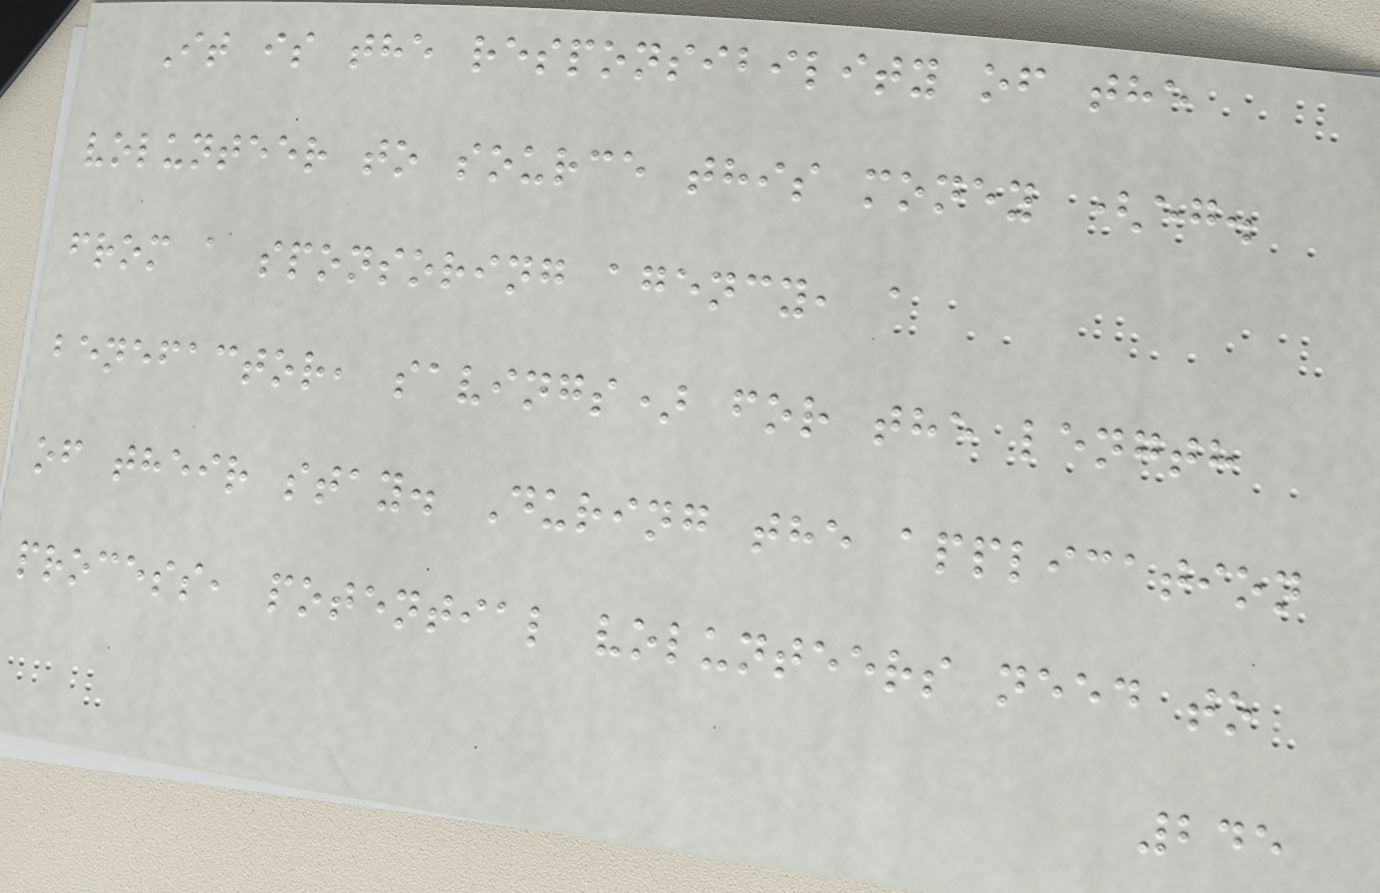It is the responsibility of the
volunteer to source this money (eg.
from a sponsoring agency, a
benefactor, savings) for the length
of their stay. During the application
process, potential volunteers need to
245
